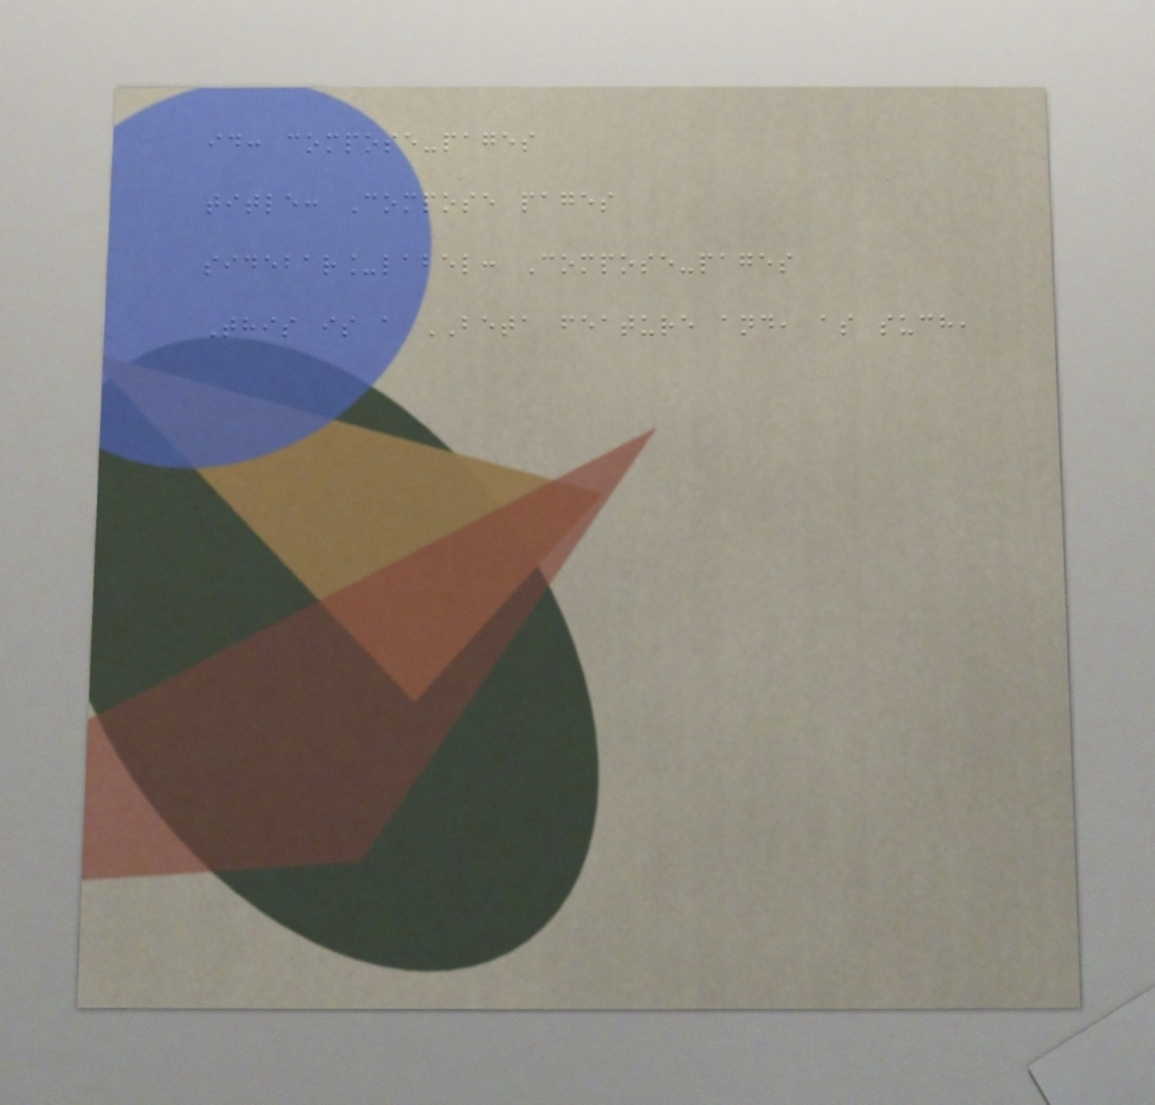id: compose-pages
title: Compose pages
sidebar_label: Compose-pages
This is a BETA feature and, as such,
